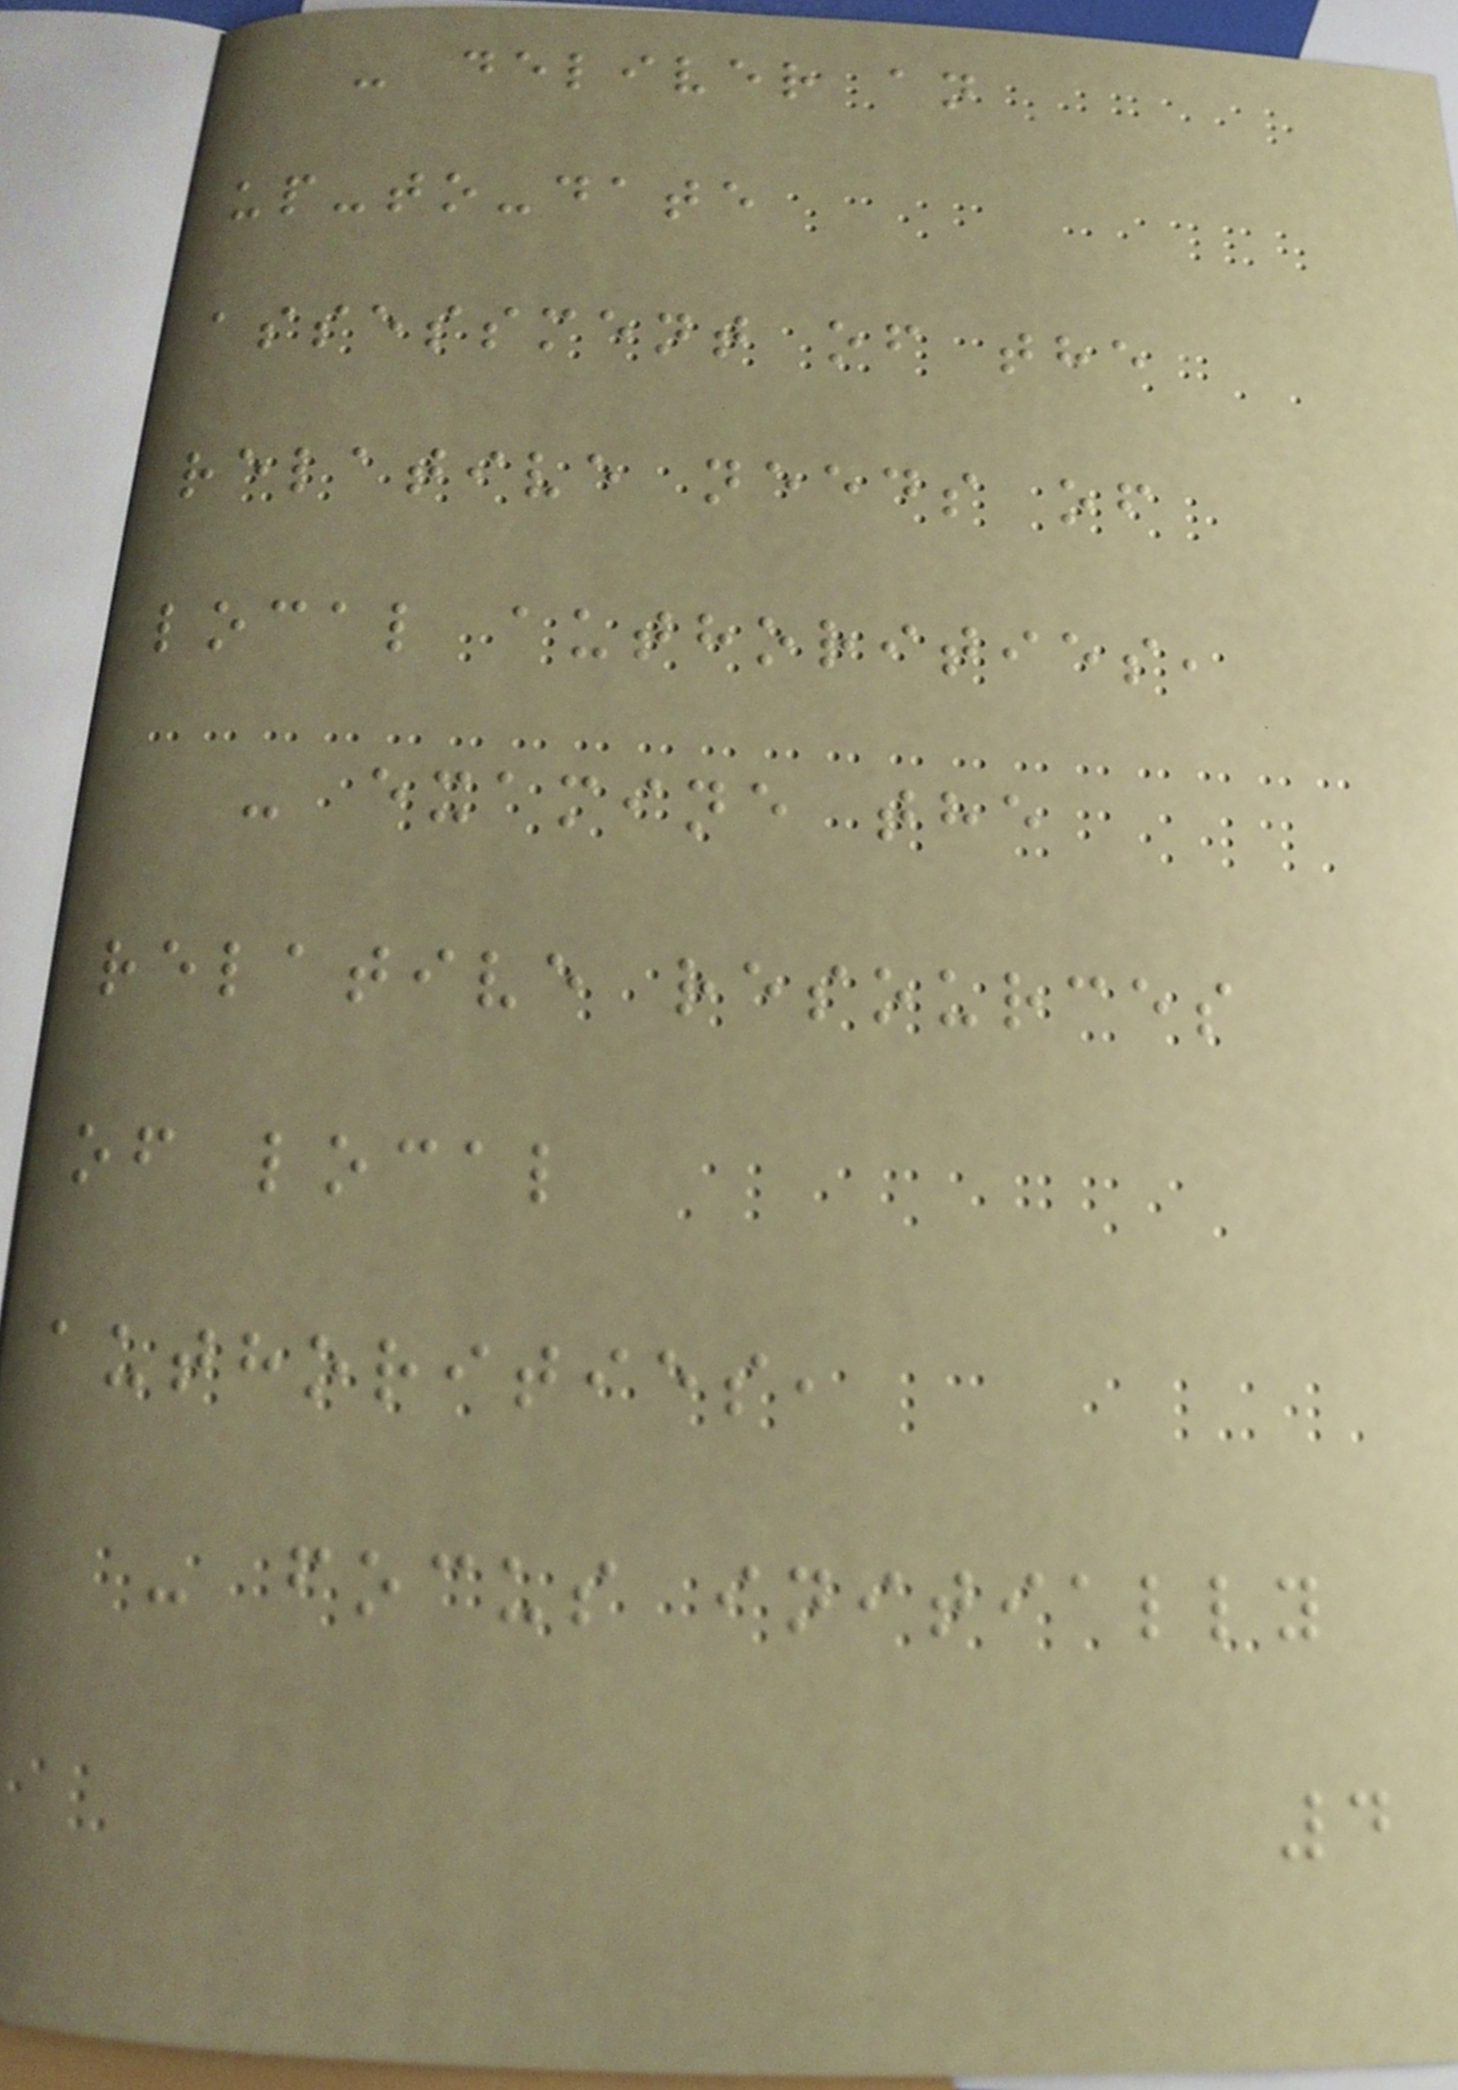- deliver an
up-to-date
assessment of the
relative needs of
local authorities,
- examine the
relative resources
of local
authorities,
- focus initially
4
